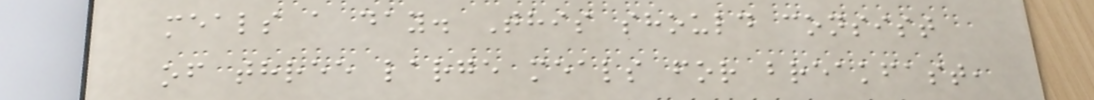meals a day. This should consist
of three large meals for breakfast,
